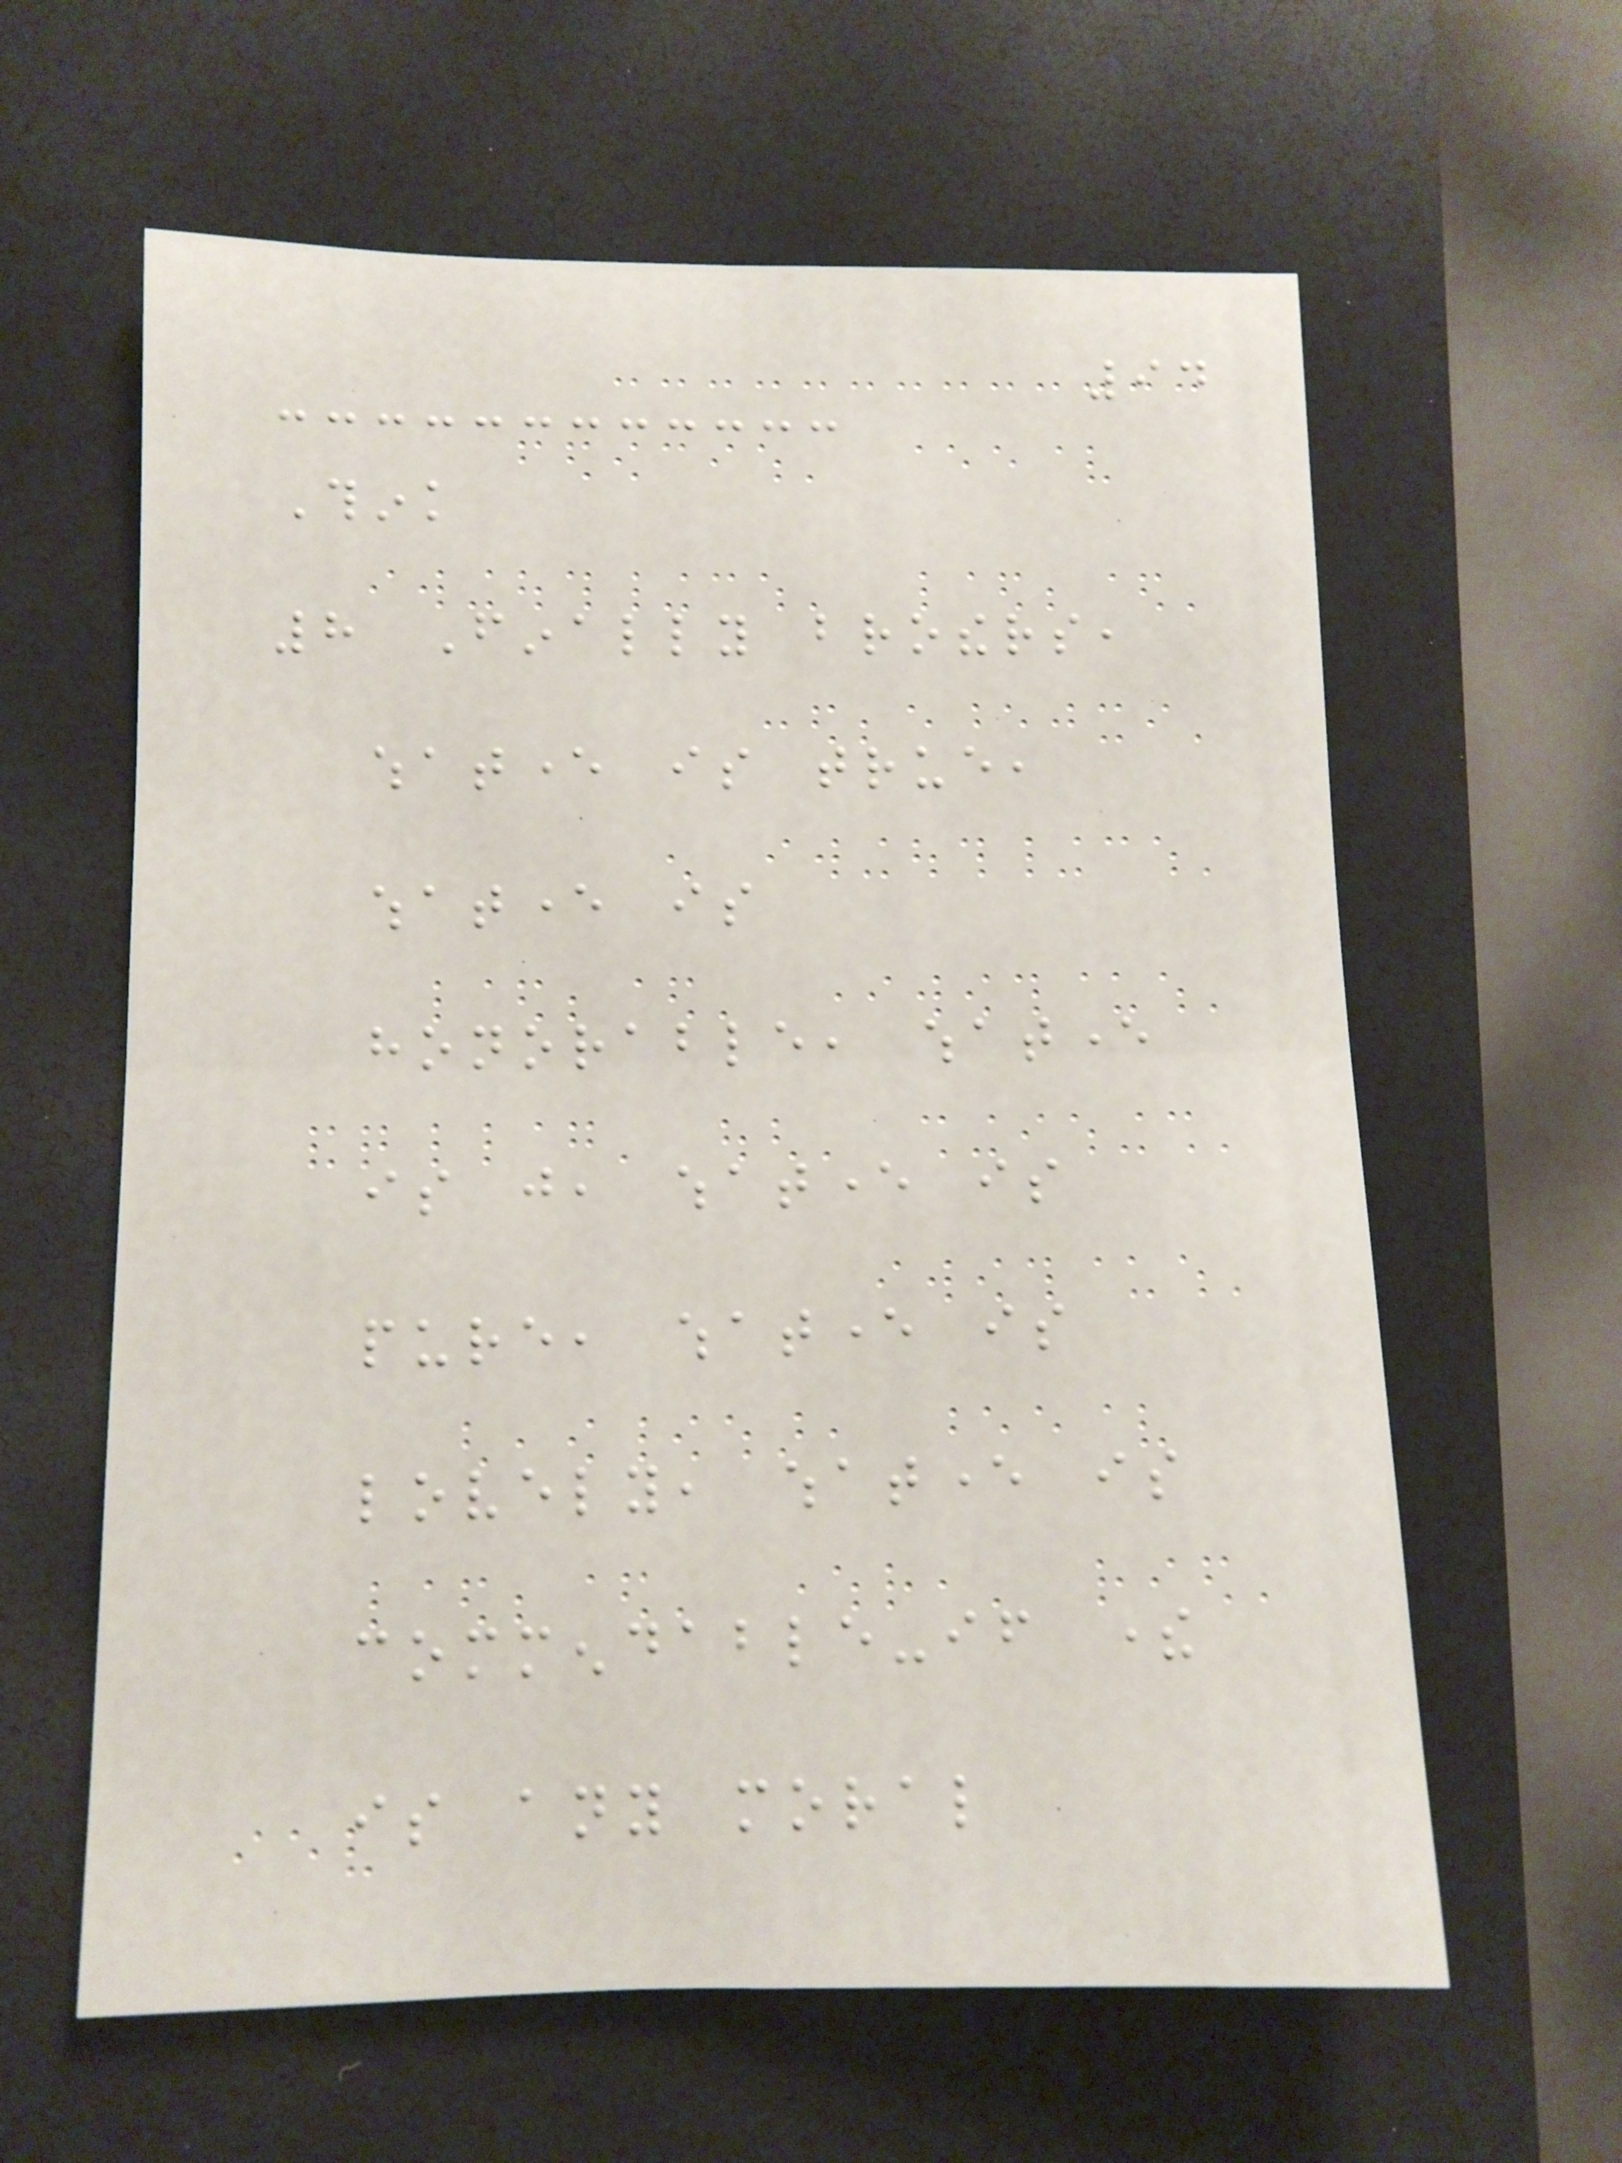94
Think
8 Finally brothers,
whatever is true,
whatever is
honorable, whatever
is just, whatever is
pure, whatever is
lovely, whatever is
commendable-if there
is any moral
